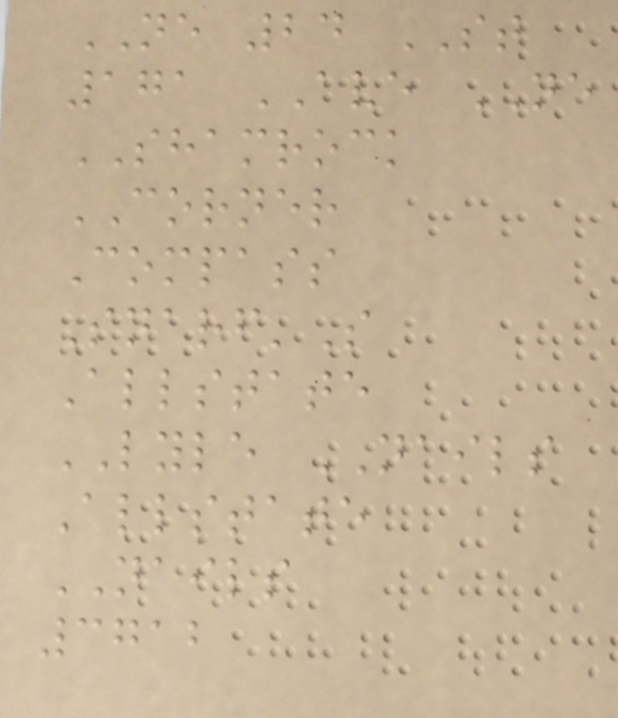NE 24 ST
171 AVE NE
SHAMROCK
CORNER
Compass
Snarf'S
Allstate
LYLE NAILS
Allstate
NAILS
3712
